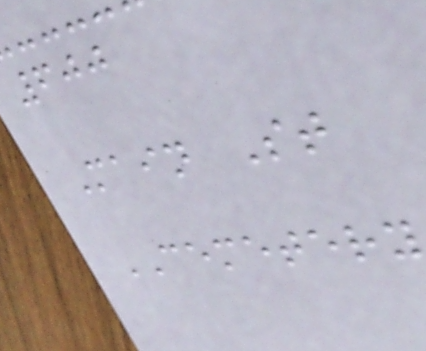600
Main St
CEMETERY
